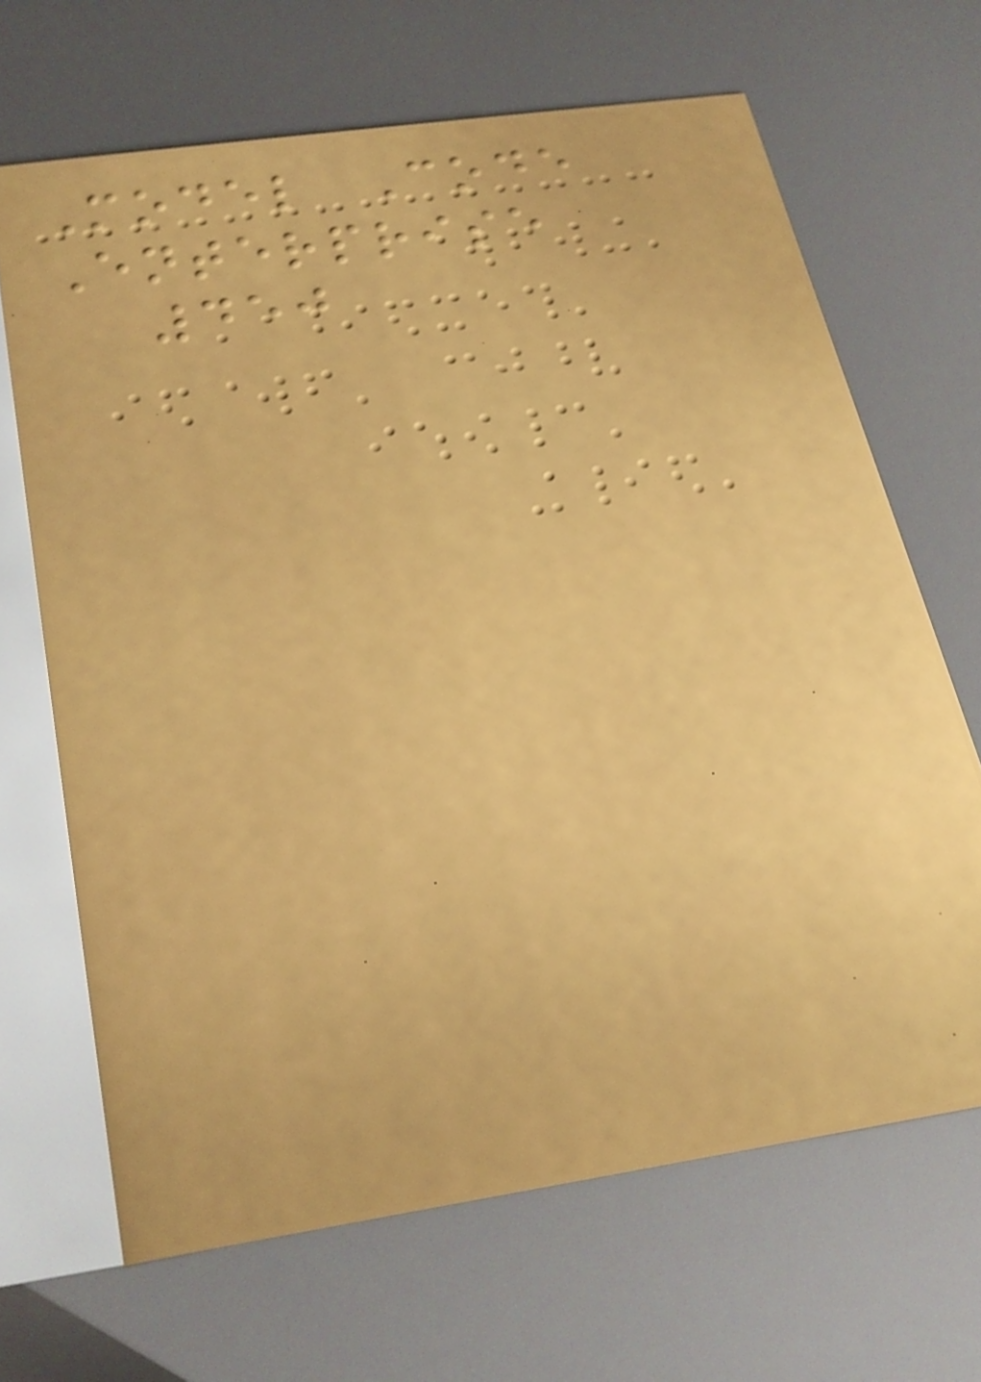Model Code
Enterprise
450
